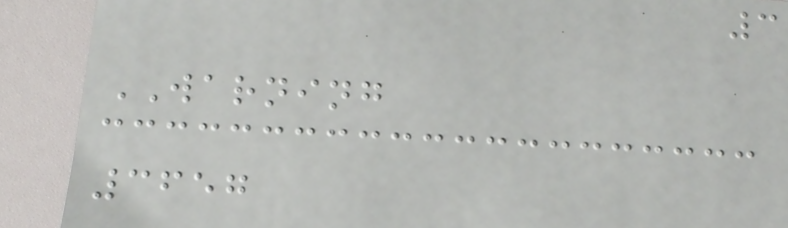3
WARNING
3657
